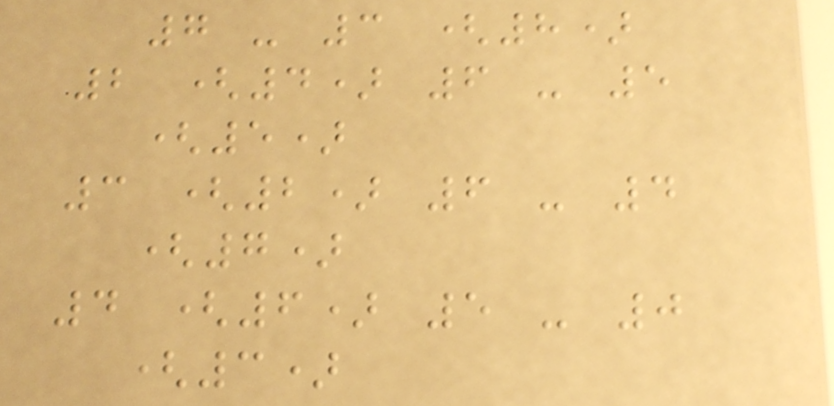7 - 3 (8)
2 (4) 6 - 5
(5)
3 (2) 6 - 4
(7)
4 (6) 5 - 0
(3)
